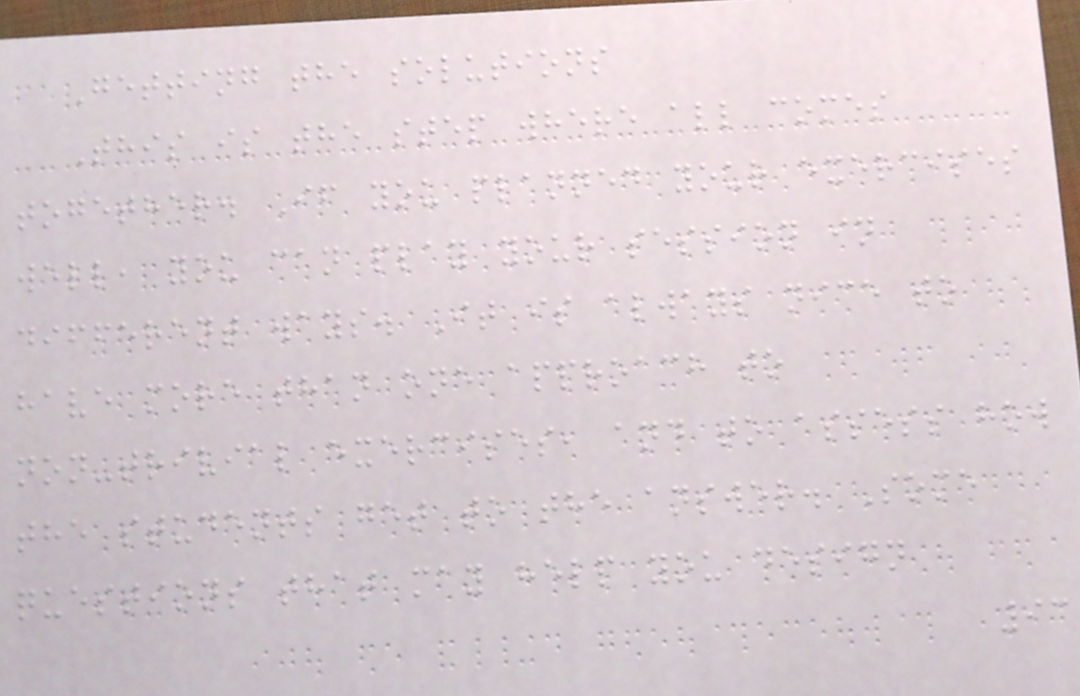Getting the solutions
This is the step where all comes
together. If you planned your exercises
well, you can play your session in
different ways. It is always nice to
have more than one approach to
non-trivial exercises, and to assess how
the students get to the answer. Some
questions that may help you design
93
